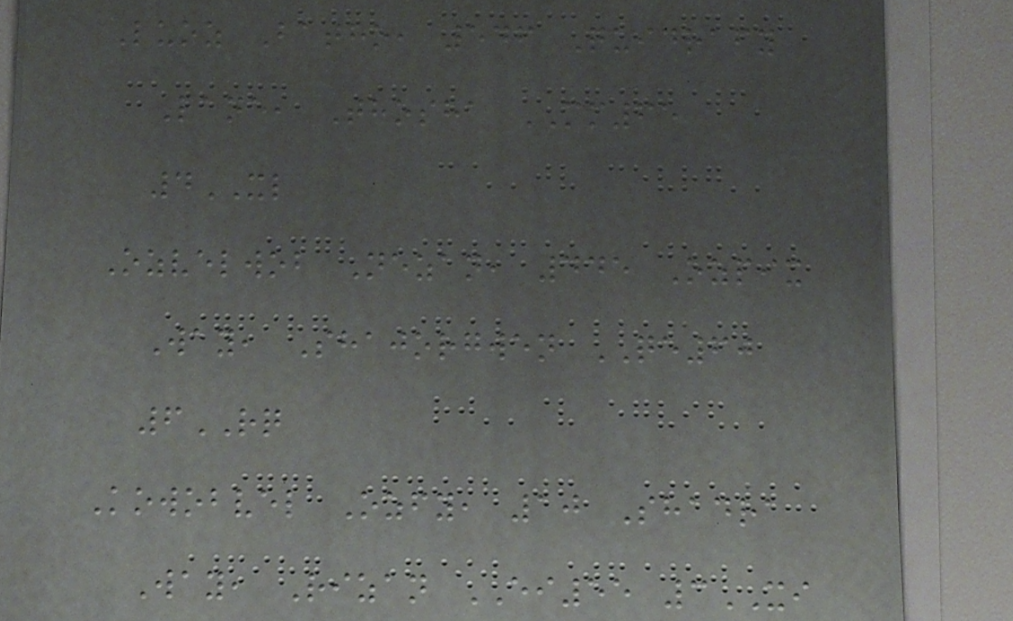Luoz Batho, 546 Quidrafy
Lane, Thosha MM65
4XL
Ozvelwob Nezan, 445 Ozpix
Way, Shajorgwen QE60
6RQ
Kowobvel Ozfy, 10 Shadra
Way, Rizan EI55 3XI
